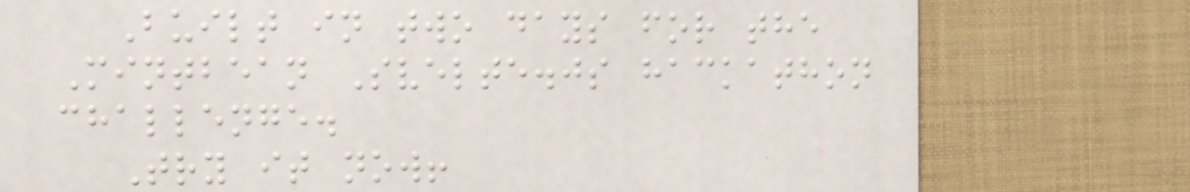Built in two days for the
Mintbean Svelte.js hackathon
challenge.
Try it now!
